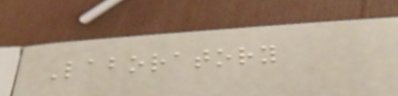Laboratory
